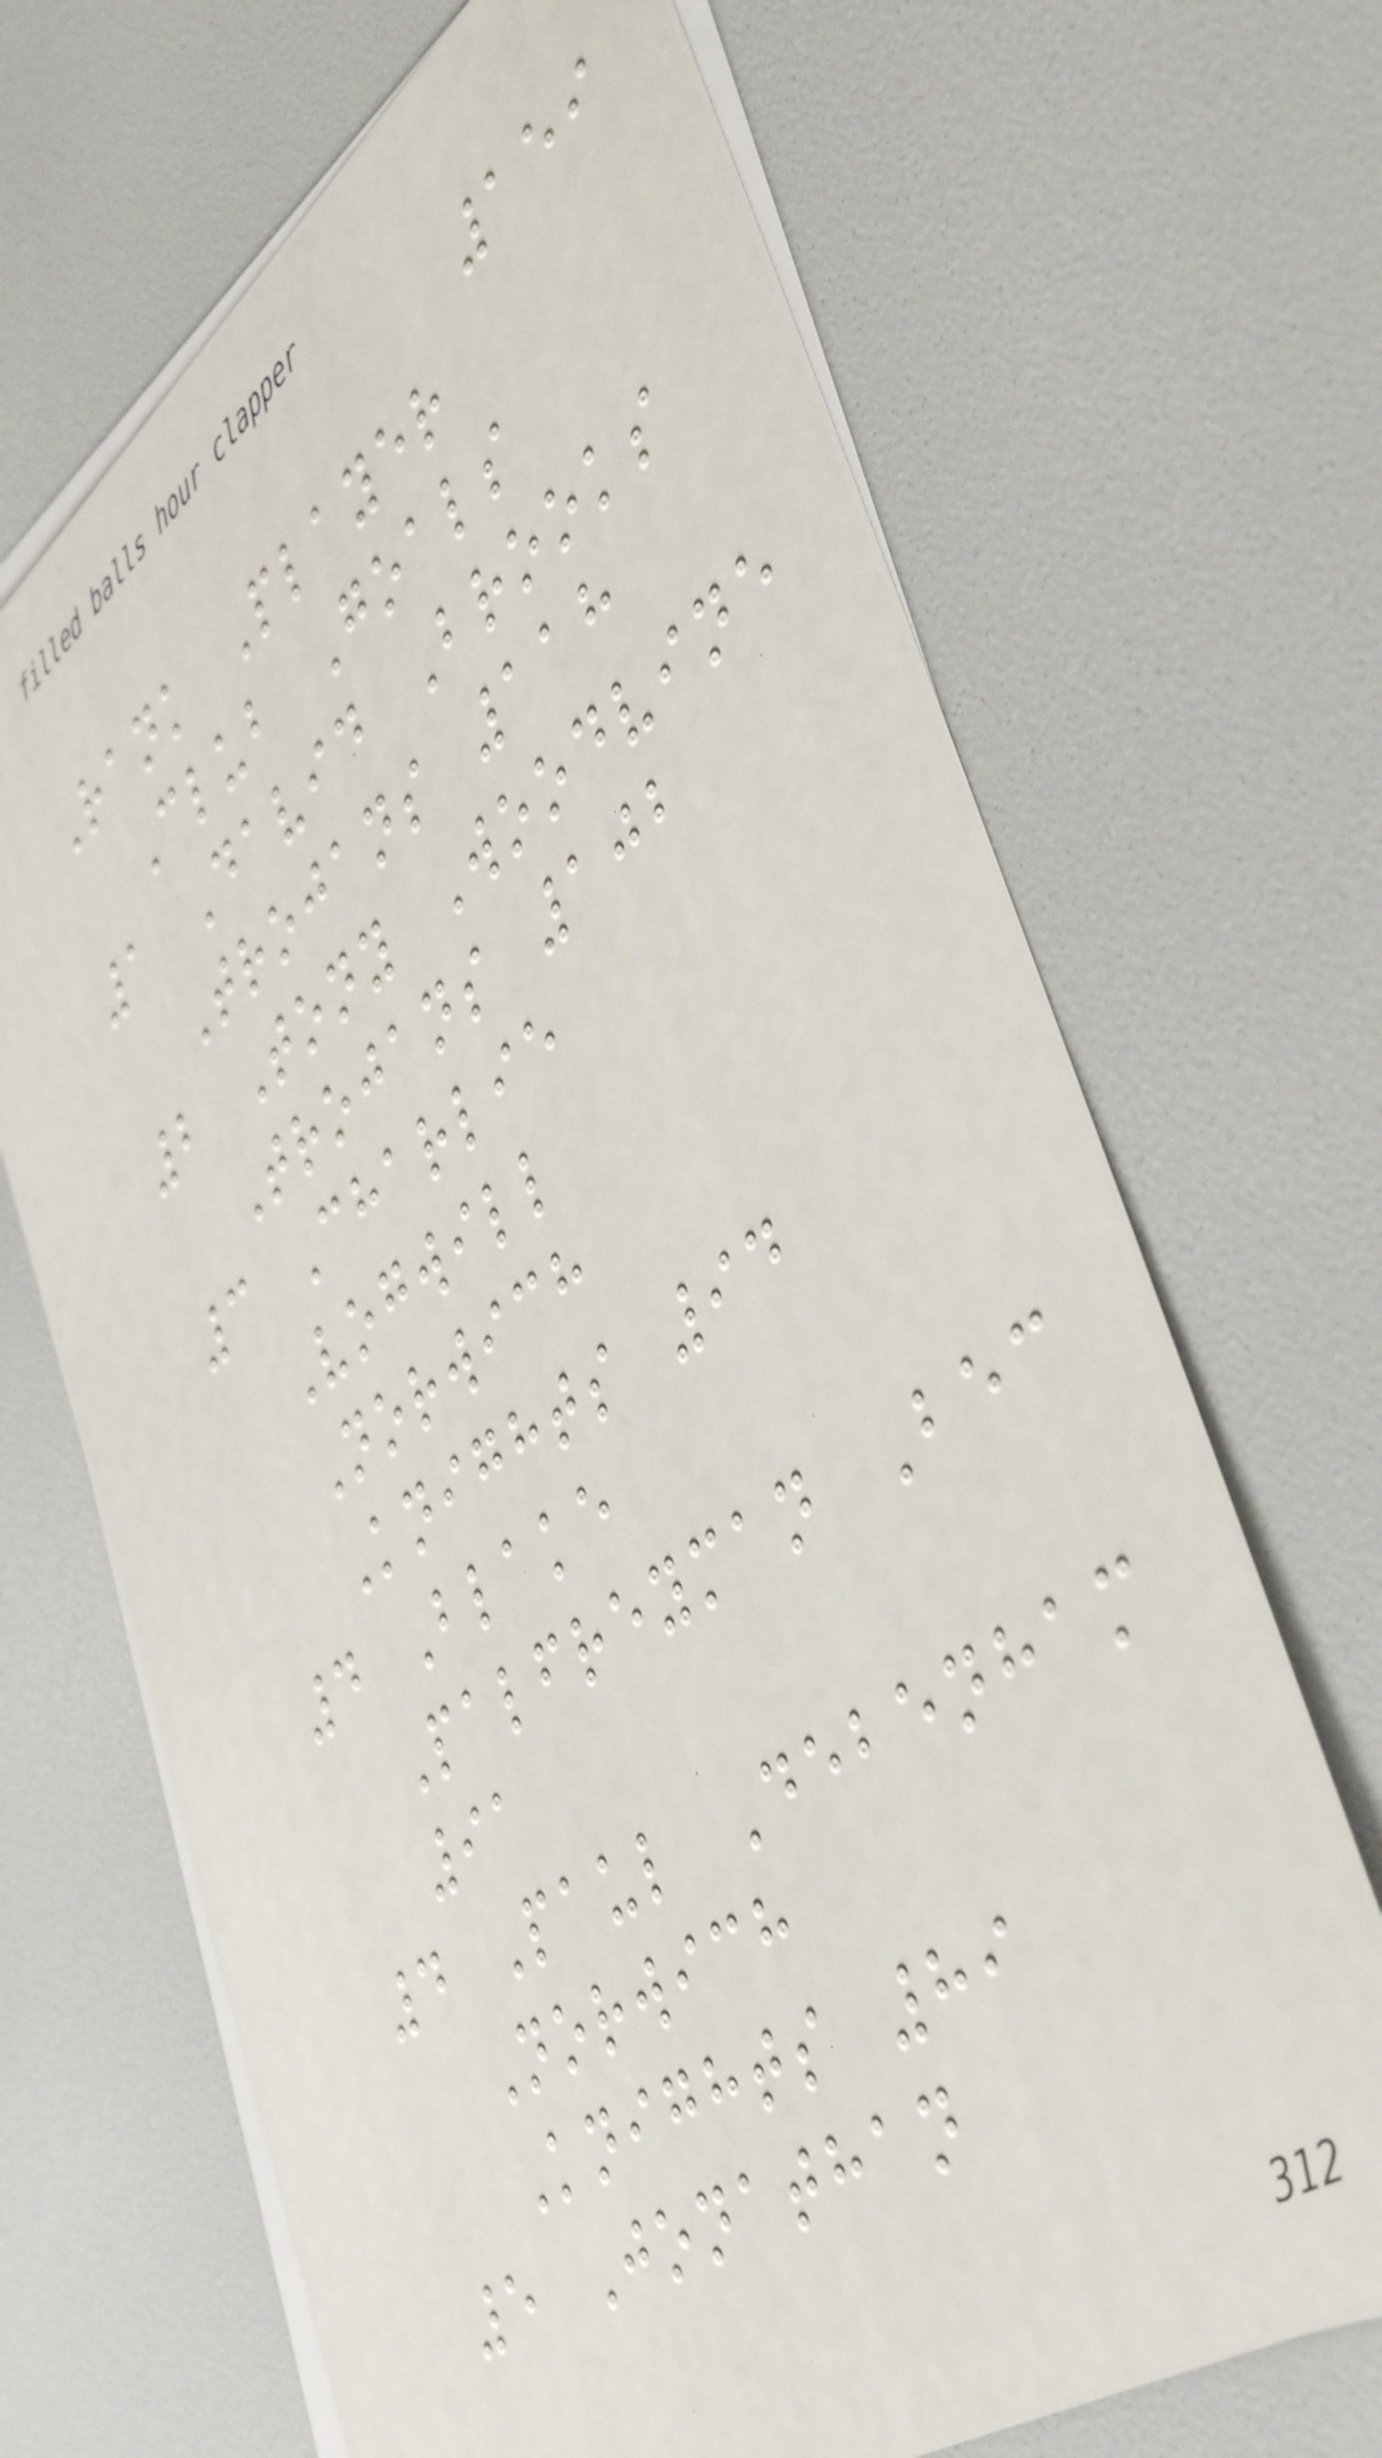159
Rank Player
Club Goals
1 David Brooks
Trojans 118
2 Tony Woodvine
Trojans 102
3 Charlie
Vogwill
Norwich
Knights 94
4 Blake
Palfreyman Bec
91
4 Paul Debenham
Norwich
Knights 89
5 Jonathan
